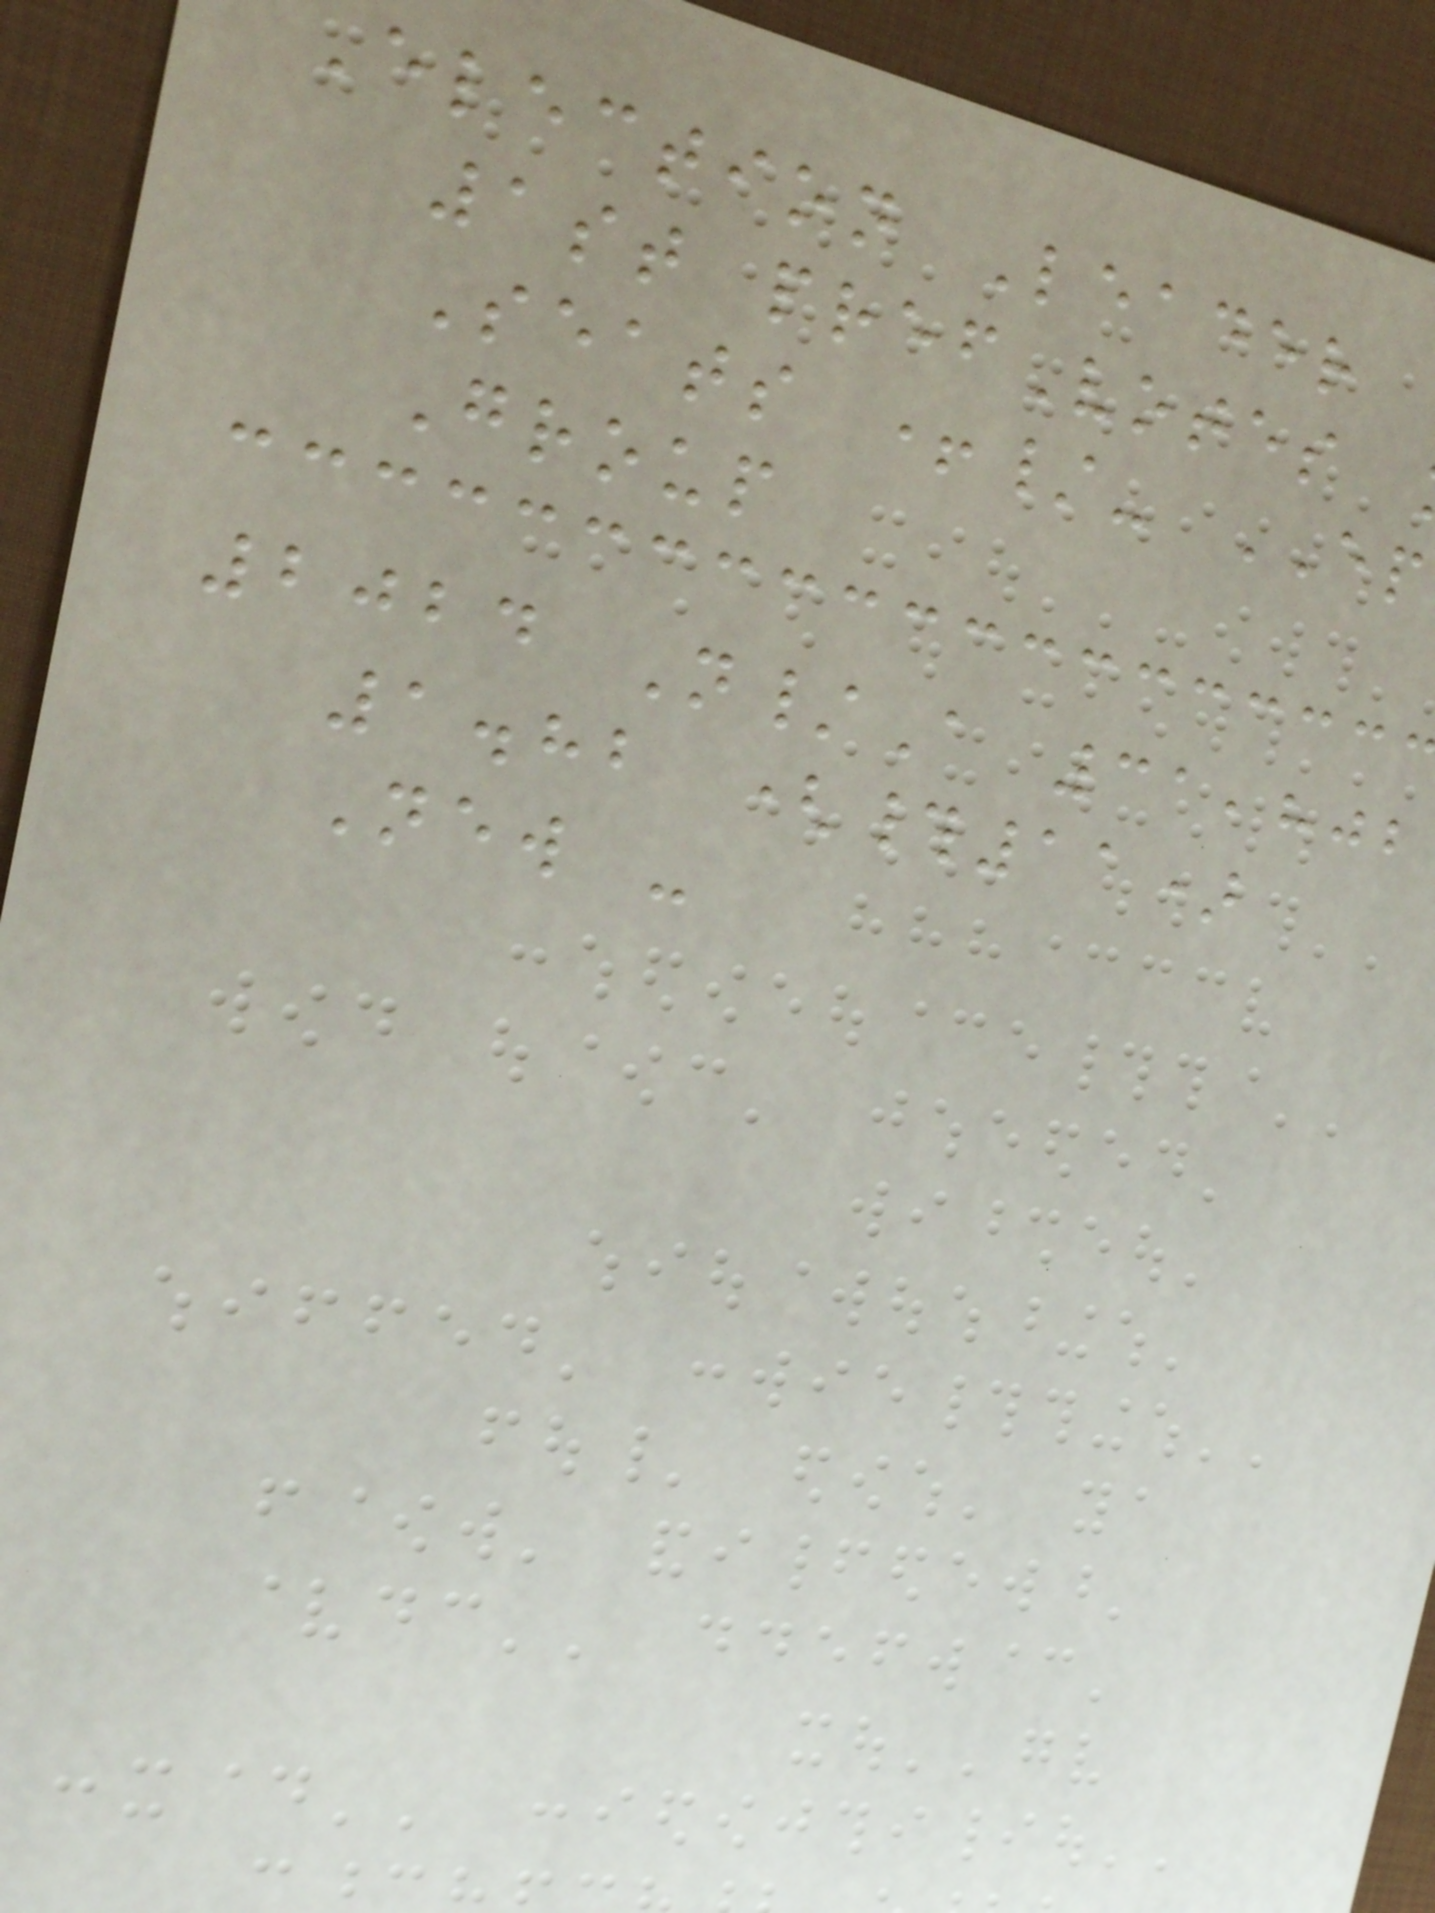Election Leader
1st prefVotes
Seats +/- EP
Group
2024 N/A 31,802
1.82 (#11)
New -
